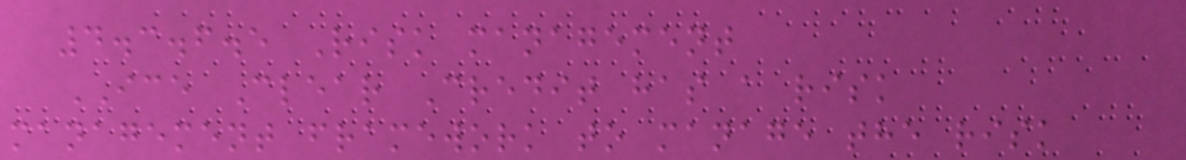4.3.6.5 Risk management
ICE Clear Credit has a risk
management framework to manage the risk
